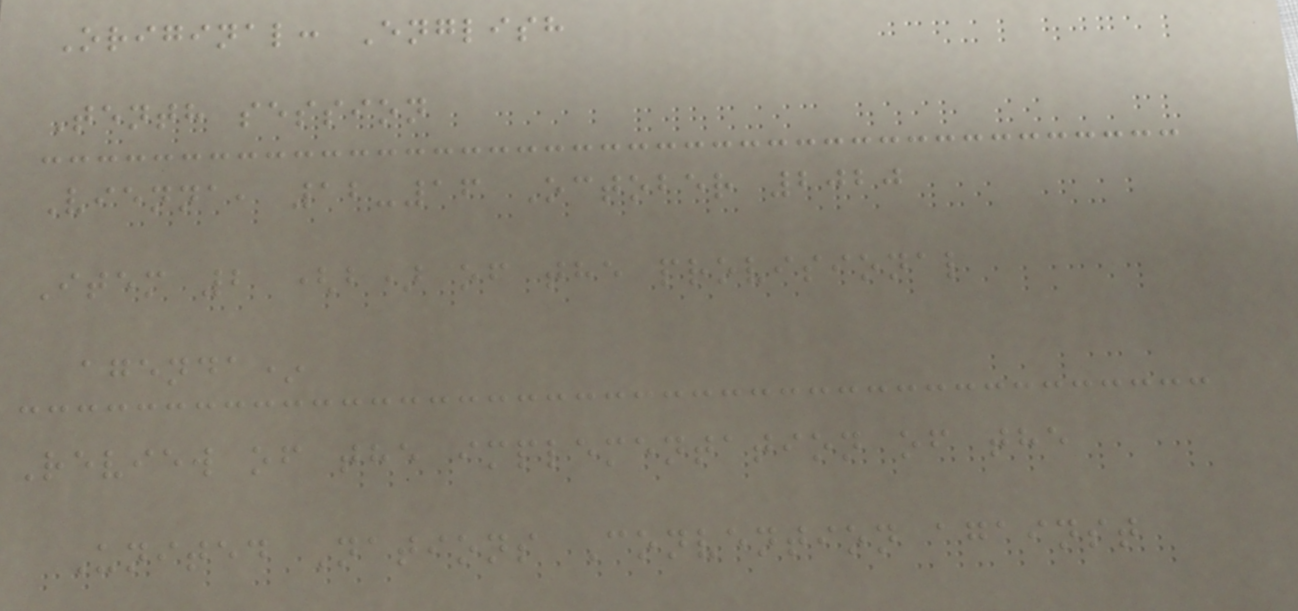Original: English
Tenth session
Vienna, 12-16 October 2020
Item 2 (b) of the provisional
agenda*
Review of the implementation of the
United Nations Convention against
